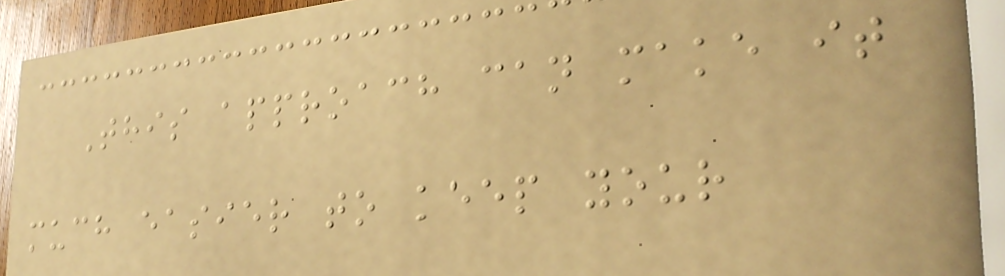This approach can make it
much easier to keep your
